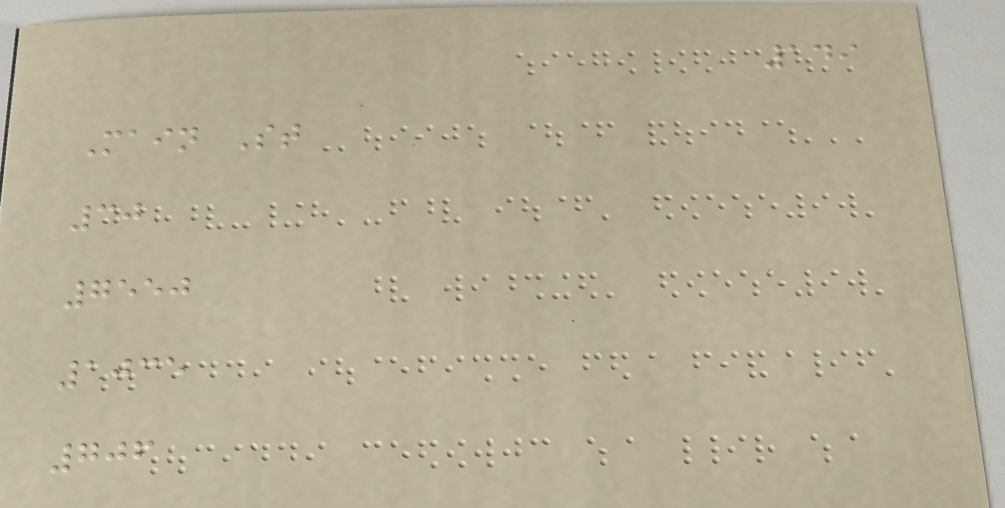149
Main St
30
7550
1035
706
